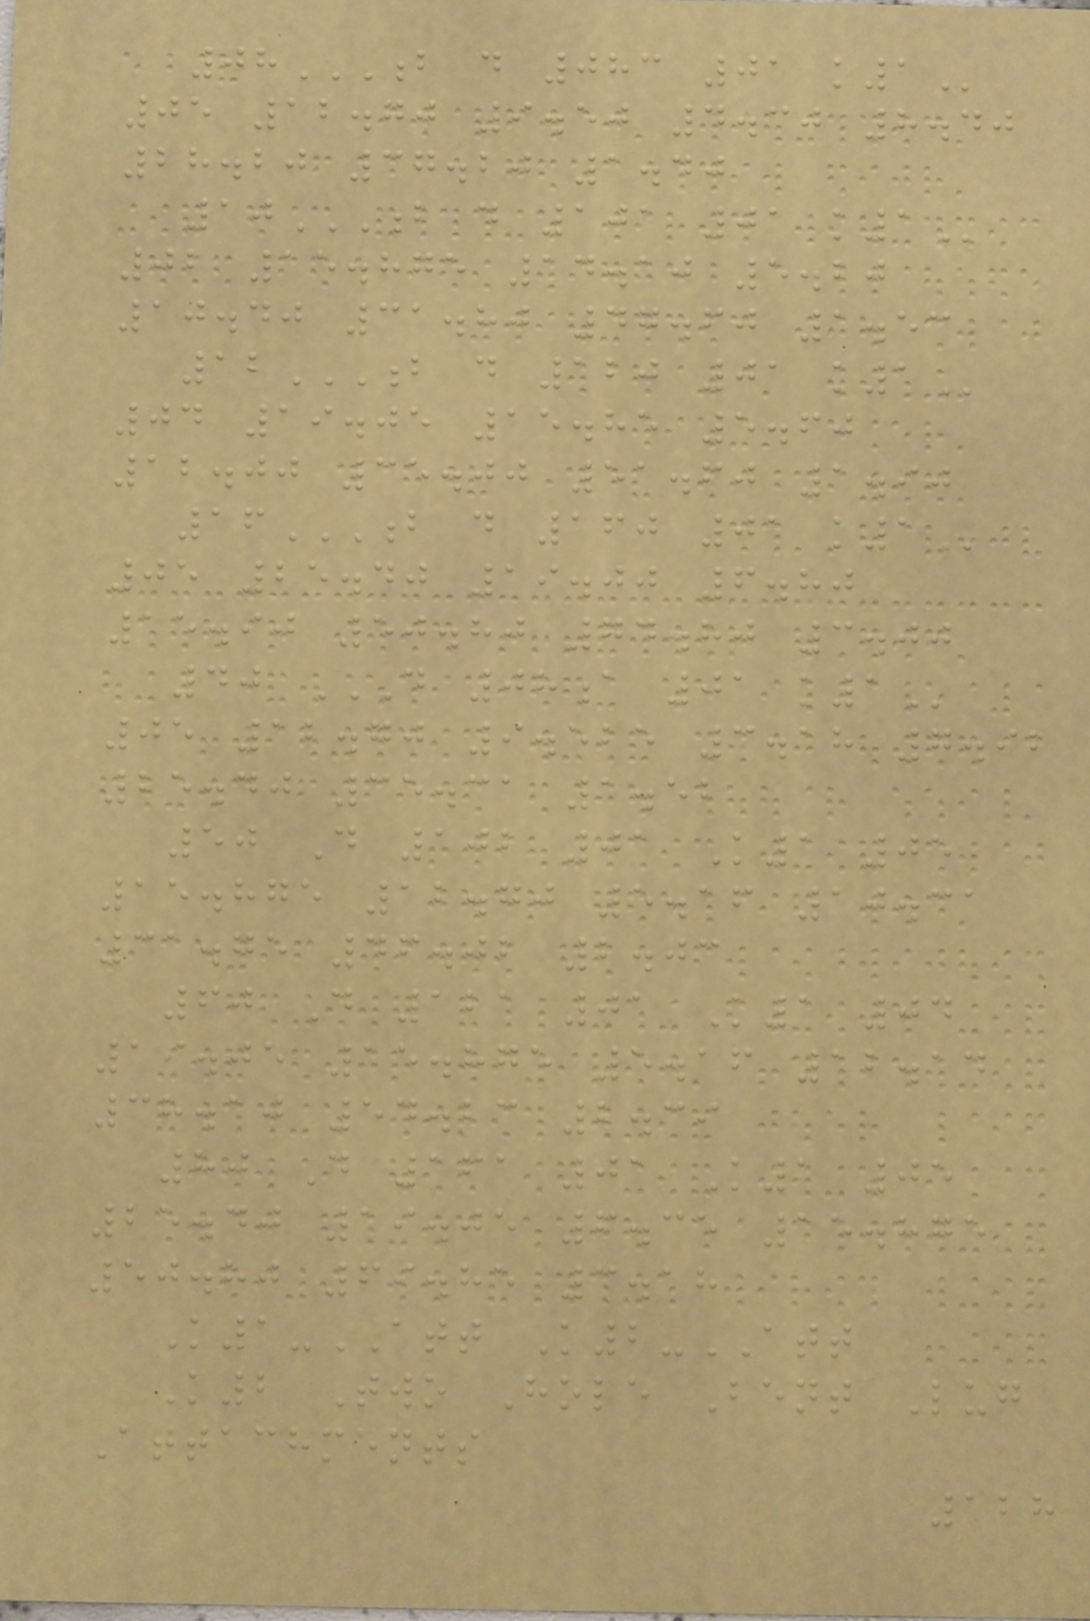08B D 083 01 K1
05 12.70 9.50 4.30 8.40
28.20 37.20 1.40
10B D 101 01 K1
02 15.875 14.10 5.20
10.40 31.80 47.60 1.53
12B D 120 01 K1
04 19.05 15.85 5.60
12.00 35.00 51.60 1.90
16B D 160 01 K1
05 25.40 19.00 6.80
15.90 50.80 74.80 3.00
40 D 08A 01 K1
05 12.70 9.525 3.18 7.92
25.40 35.31 1.52
50 D 102 01 K1 05
15.875 12.70 5.16 10.31
31.75 46.02 2.03
60 D 121 01 K1 04
19.05 15.875 5.16 12.14
38.10 54.23 2.39
80 D 161 01 K1 05
25.40 19.05 6.35 15.875
50.80 69.85 3.18
K1-ATT K2-ATT
K2 Two Hole Bent Lug
Attachments
128
